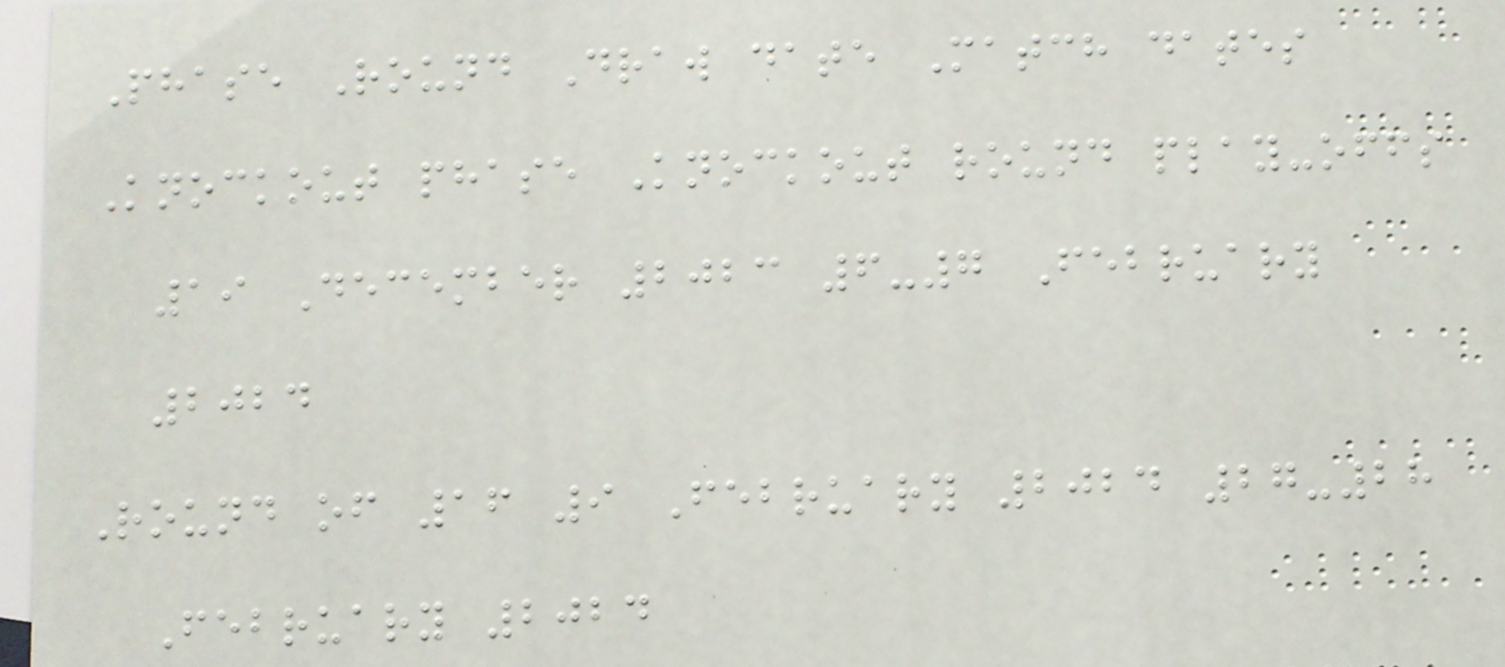Phase Round Draw date Match dates
Knockout phase Knockout round play-offs
19 December 2023 6-7 February
2024
Round of 16 9 February 2024 27-28
February 2024
